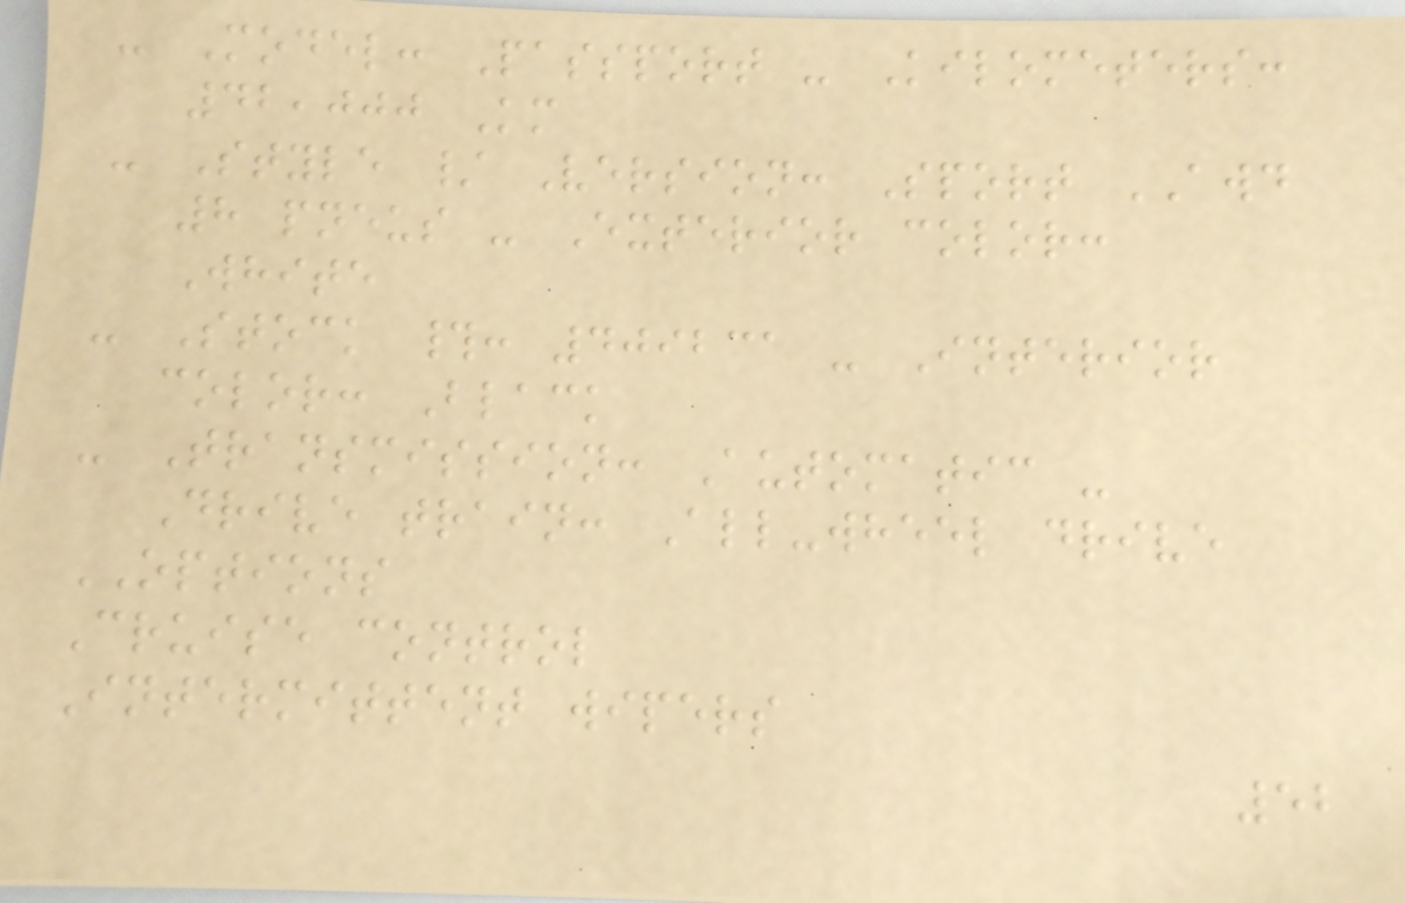- Model: Passport - Kilometers:
42,000 Km
- Style / Version: Sport AWD
8 pneus - Exterior color:
White
- Stock #: 409231 - Interior
color: Black
- Transmission: Automatic -
Drive train: All-wheel drive
OPTIONS
Cruise control
Intermittent wipers
52
